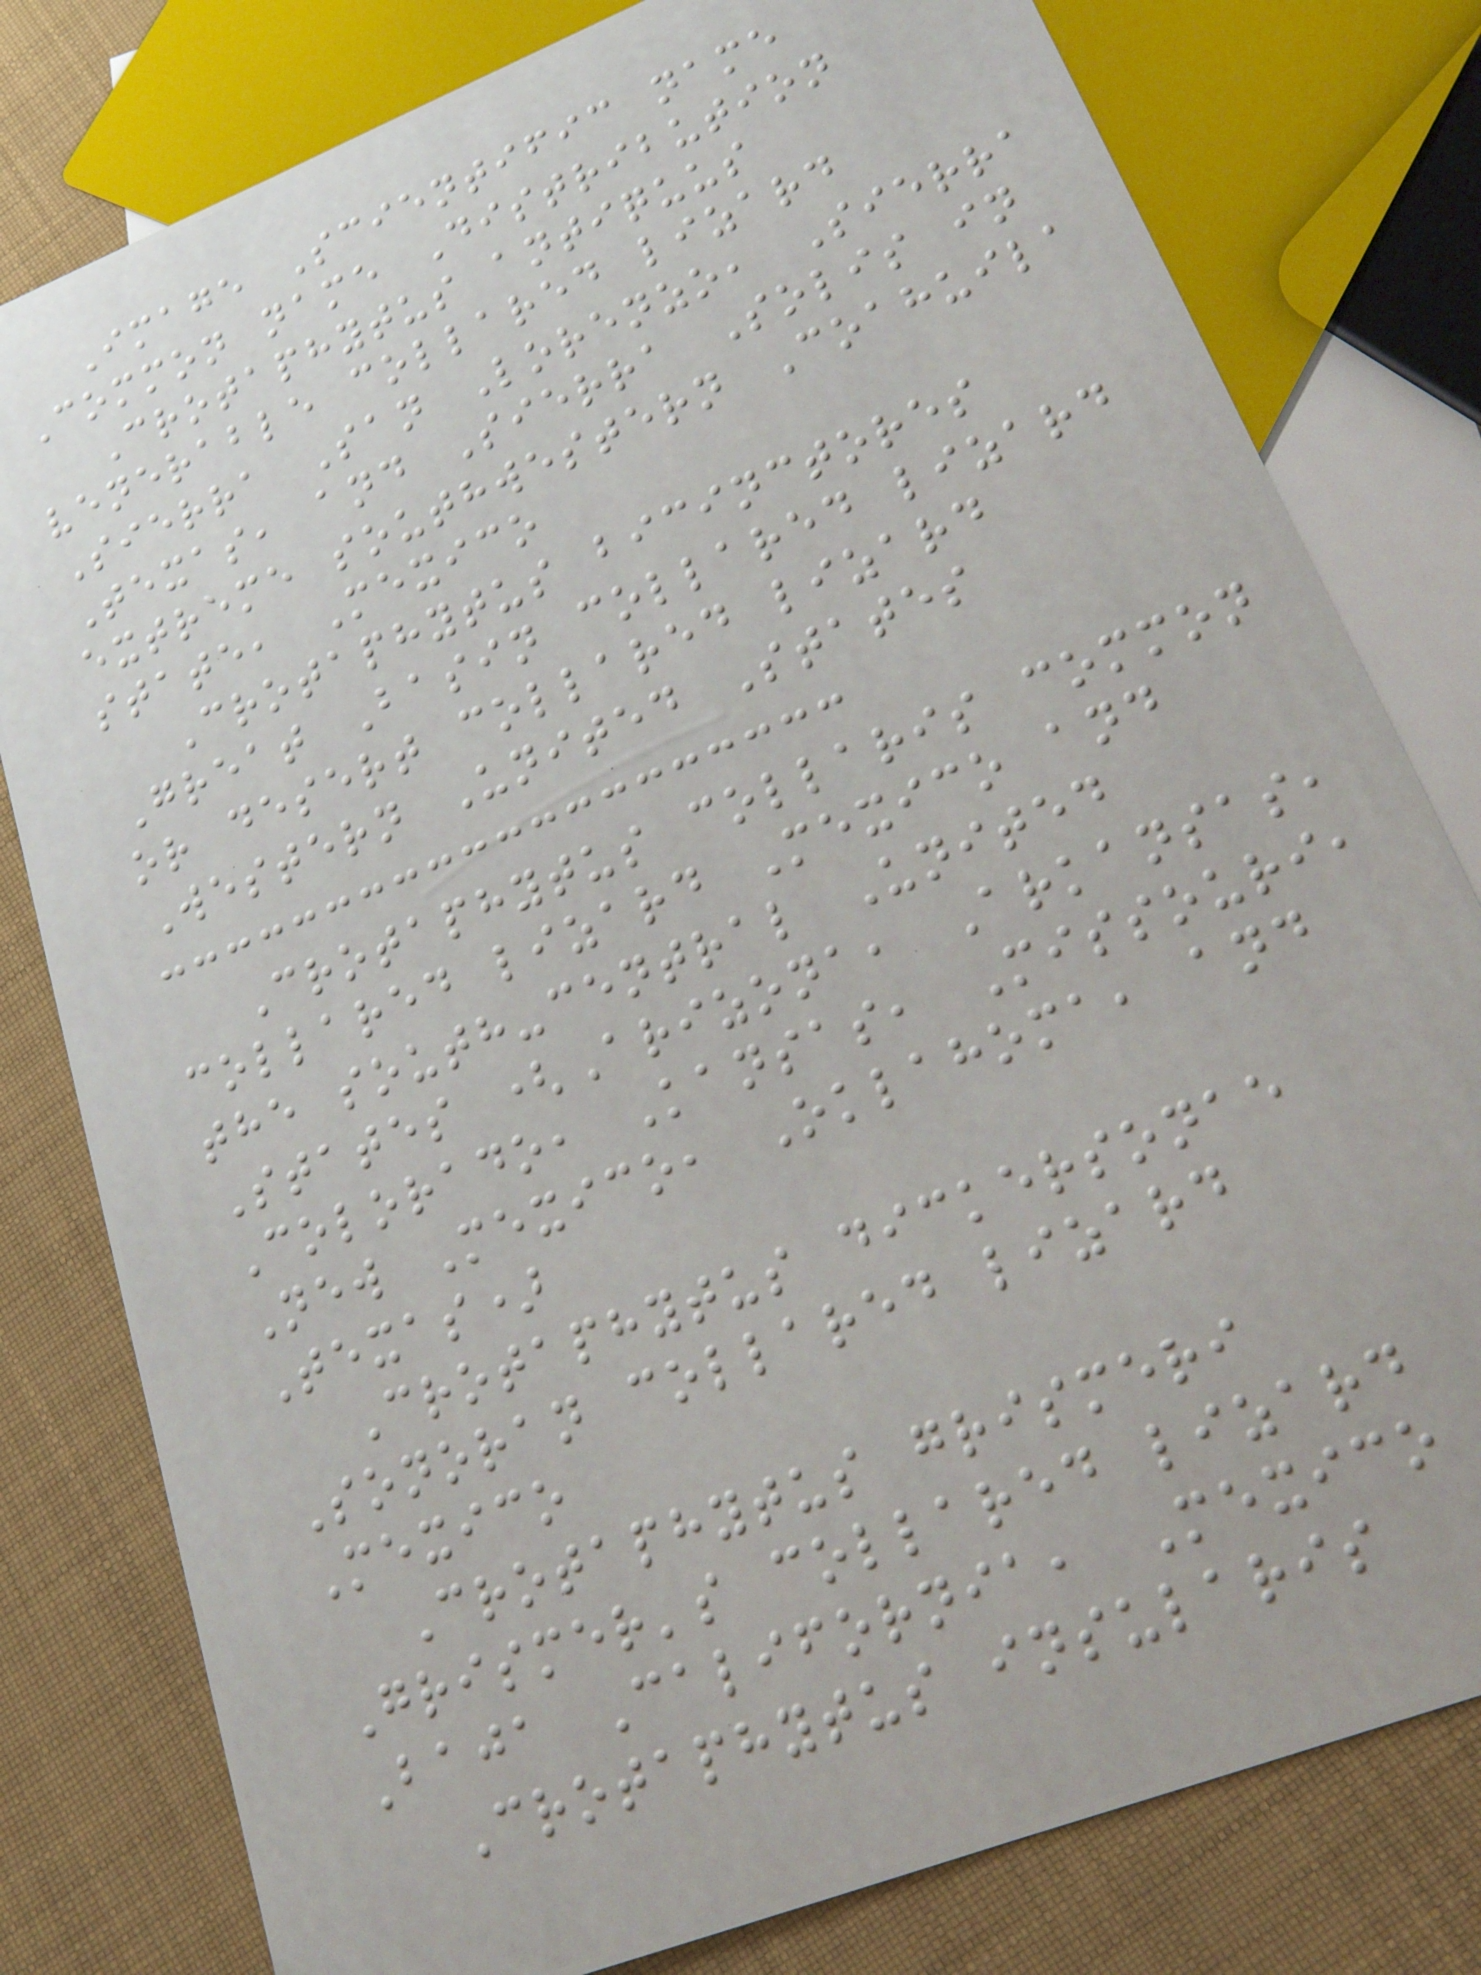Image Scientific name
Common name Distribution
Crotaphytus antiquus
venerable collared lizard
Sierra San Lorenzo, Sierra
Texas, and Sierra Solis in
extreme southwestern Coahuila
state, Mexico
Crotaphytus bicinctores
Great Basin collared lizard
or desert collared lizard
Western United States
Crotaphytus collaris common
collared lizard Mexico and
the south-central United
States (Arizona, Arkansas,
Colorado, Kansas, Missouri,
New Mexico, Oklahoma, and
Texas)
Crotaphytus dickersonae
Sonoran collared lizard
Mexico
Crotaphytus grismeri
Grismer's collared lizard
Baja California, Mexico
Crotaphytus insularis
